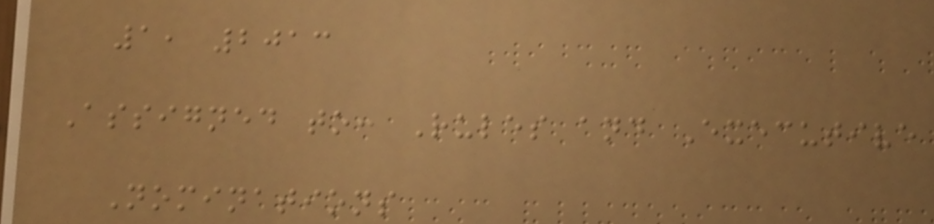1, 2013
Assigned to: Rules and Executive
Nominations
